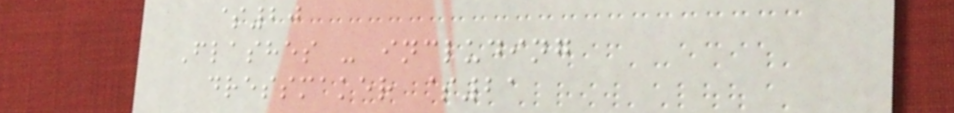$20
Flashes - including
dressmaker $21
